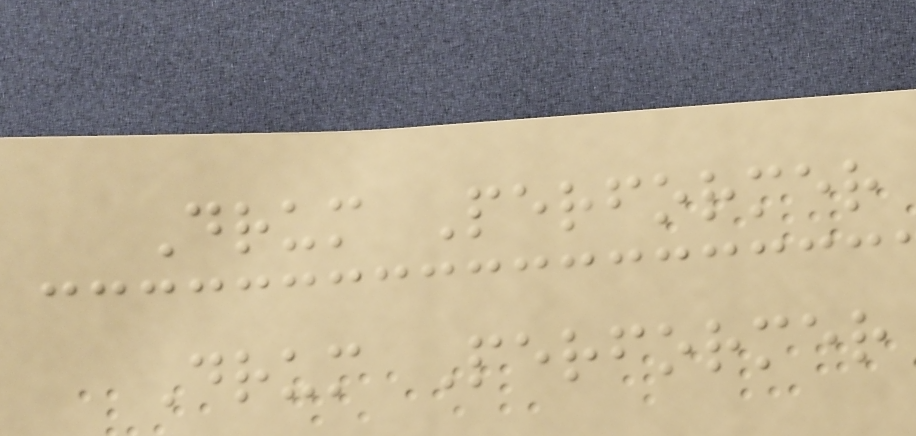Drum Performer
Drum Performer
